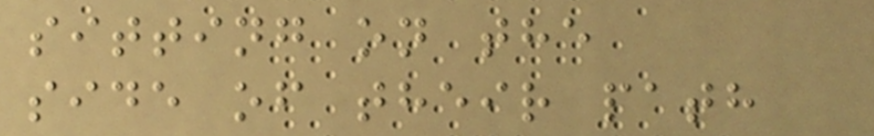sitting on the
side of their path
